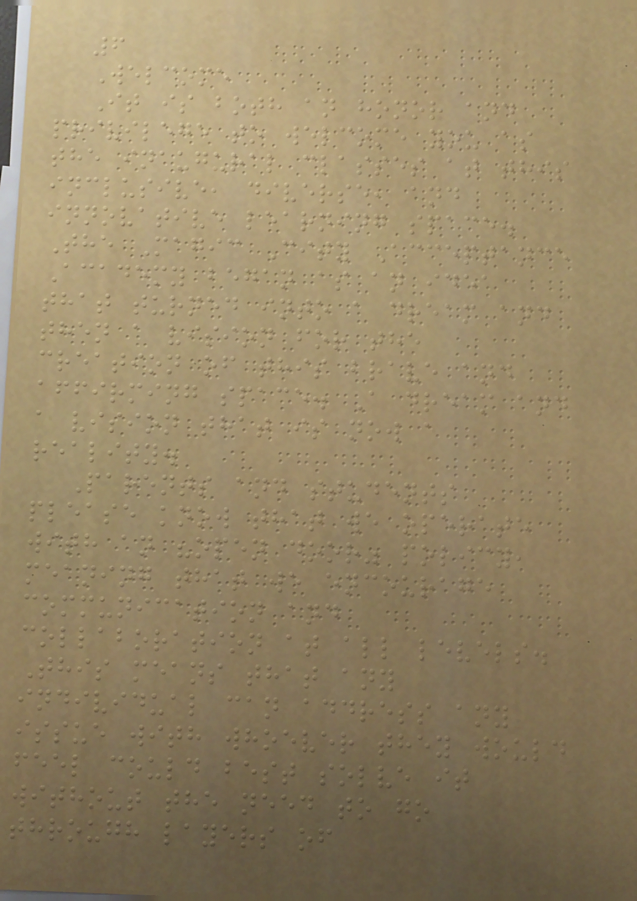6
Welcome
It is both an honor and
privilege to welcome you as
the inaugural classes at this
inclusive, diverse, and
innovative learning space.
The Magic City Acceptance
Academy began as an idea
that turned into a dream and
then a vision for the
creation of this brave and
affirming space. A dream and
a vision that is now a
reality.
Parents and students
please know that we operate
with an "open door" policy,
meaning that we encourage
communication and
collaboration at all levels.
This means that any
individual can address any
issue with whoever they would
feel could best solve it
without the need to go
through layers of
